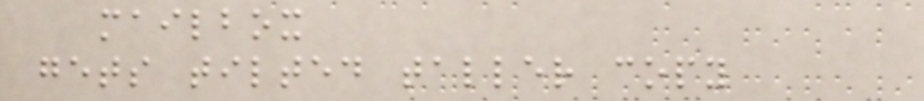mailbox
gets tilted taller copy
